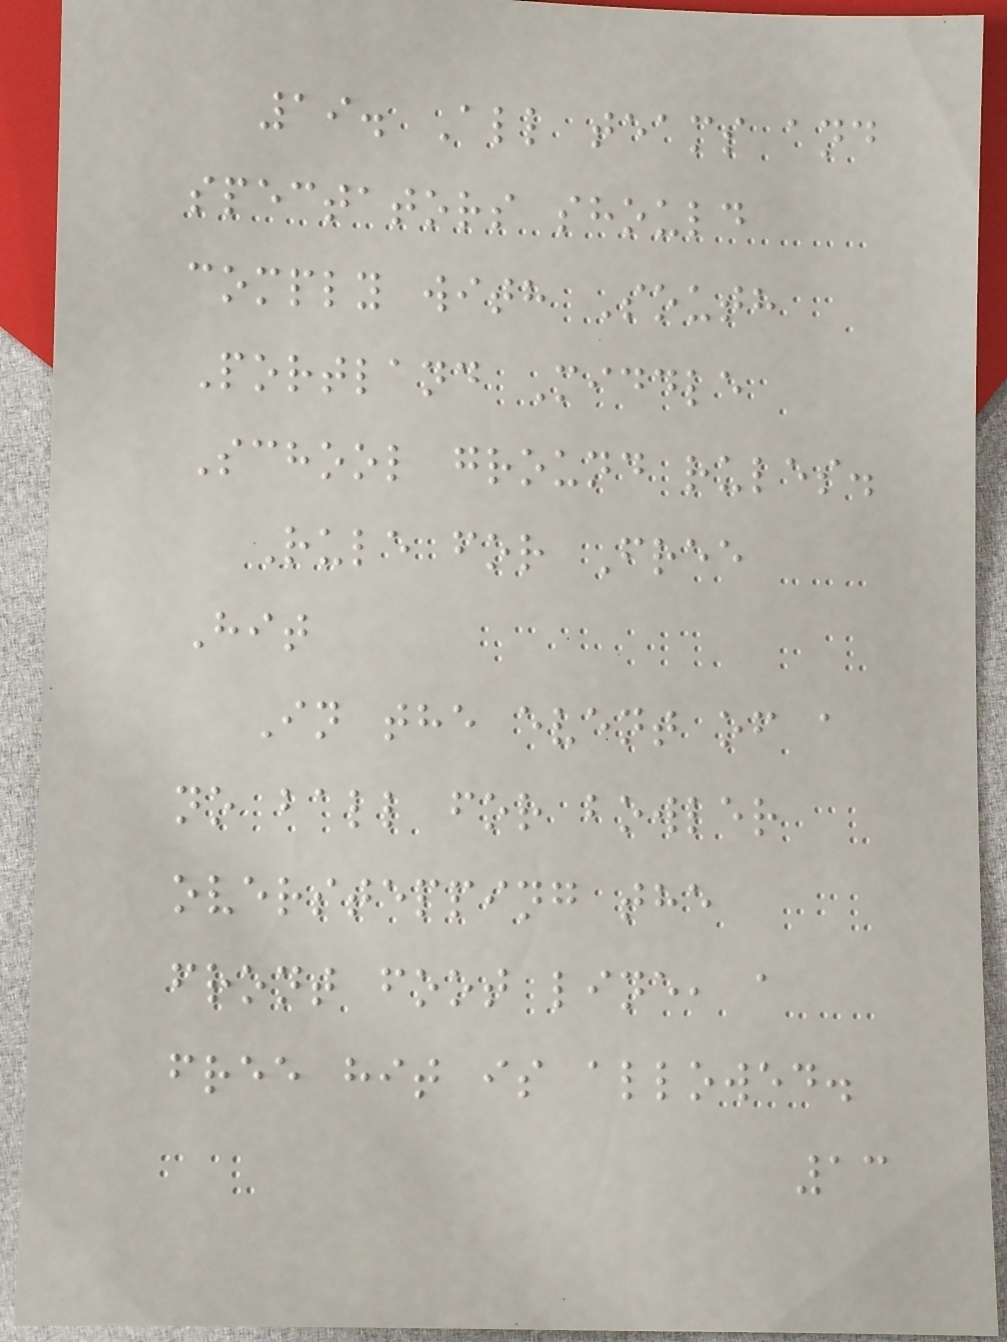19. All teams and
spectators should
comply with South
Portland Middle
School ground rules.
Rule for Free
Hit
In the event of a
no ball for bowler
overstepping the
front foot line, a
free hit is allowed.
13
